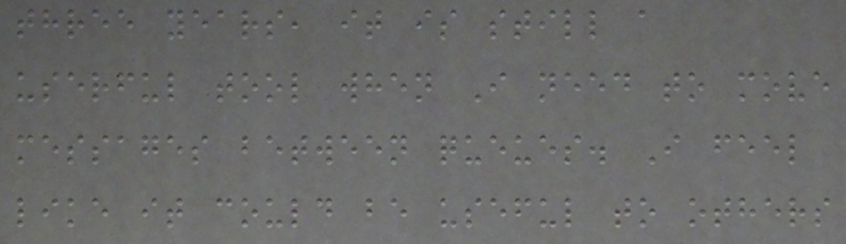three years, it is still a
userful tool when I need to move
messages between queues. I feel
like it could be useful to others
